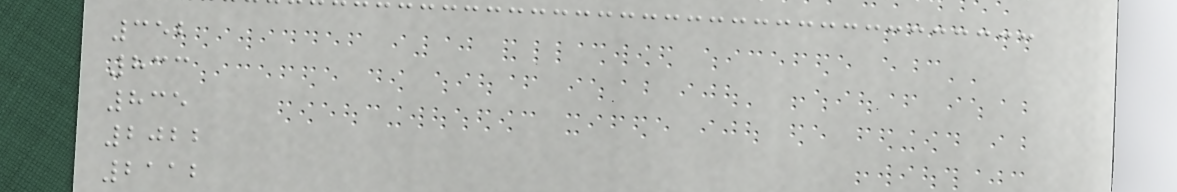352
833
835
2022
2112
